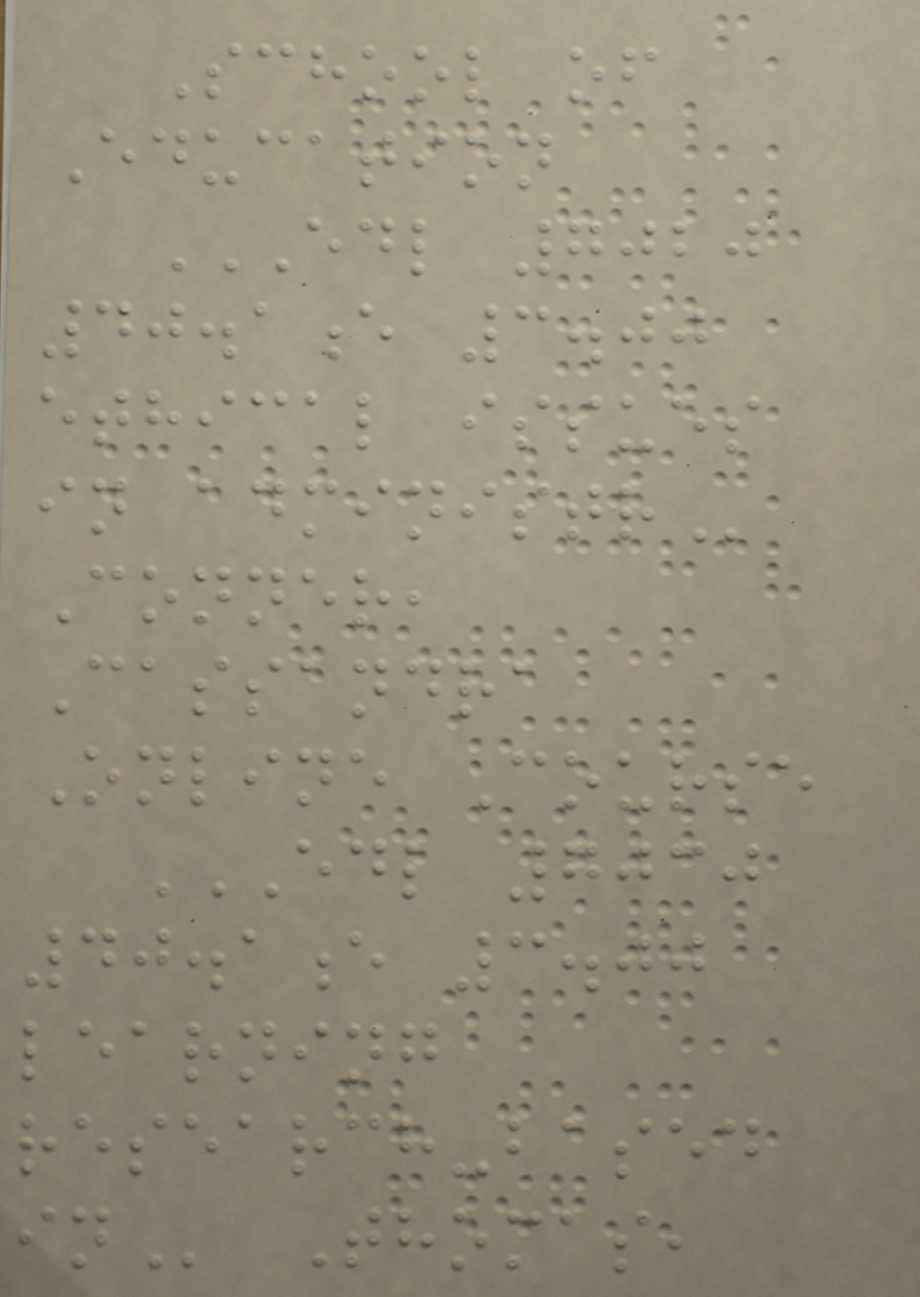School of
Education
EDL 7020
40.1E 3.00
ETHICAL ISSUES
IN ADMINISTR
Conner,
Cassandra
Online Course
EDL 7030
40.1E 3.00
LEARNING
RESEARCH-BASED
IN Thomas,
